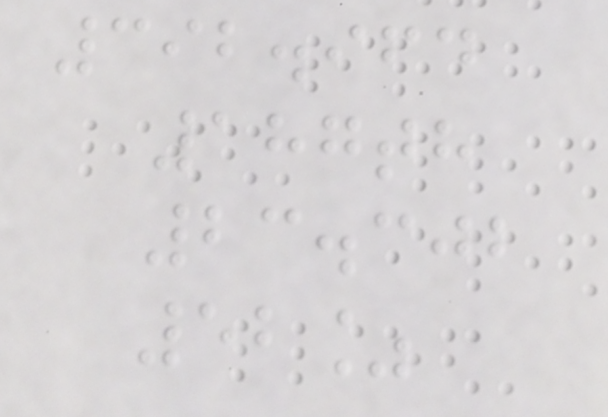392.964
187th
23.302
52%
